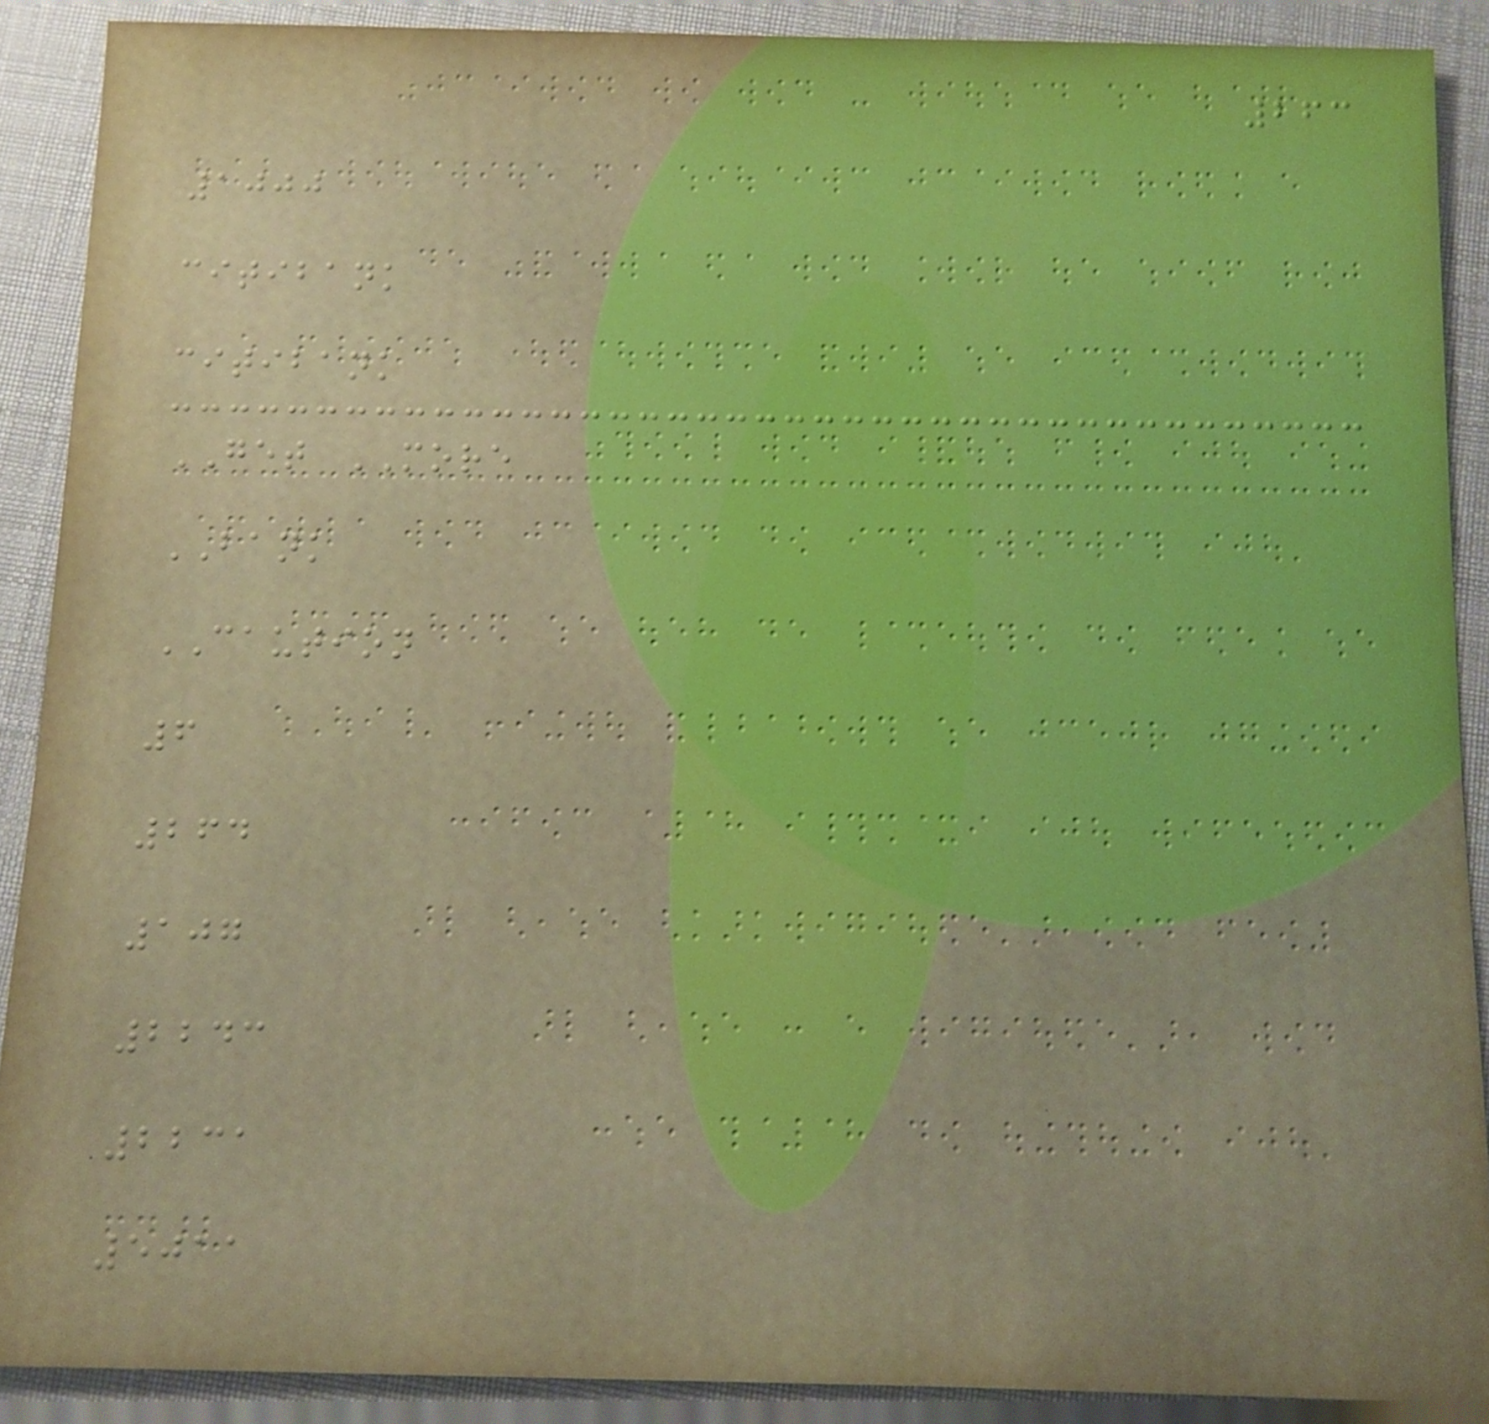263
1000
citibank
citibank
GET MORE
BANK
CAUTION
6
264
107
2243
2231
5011
